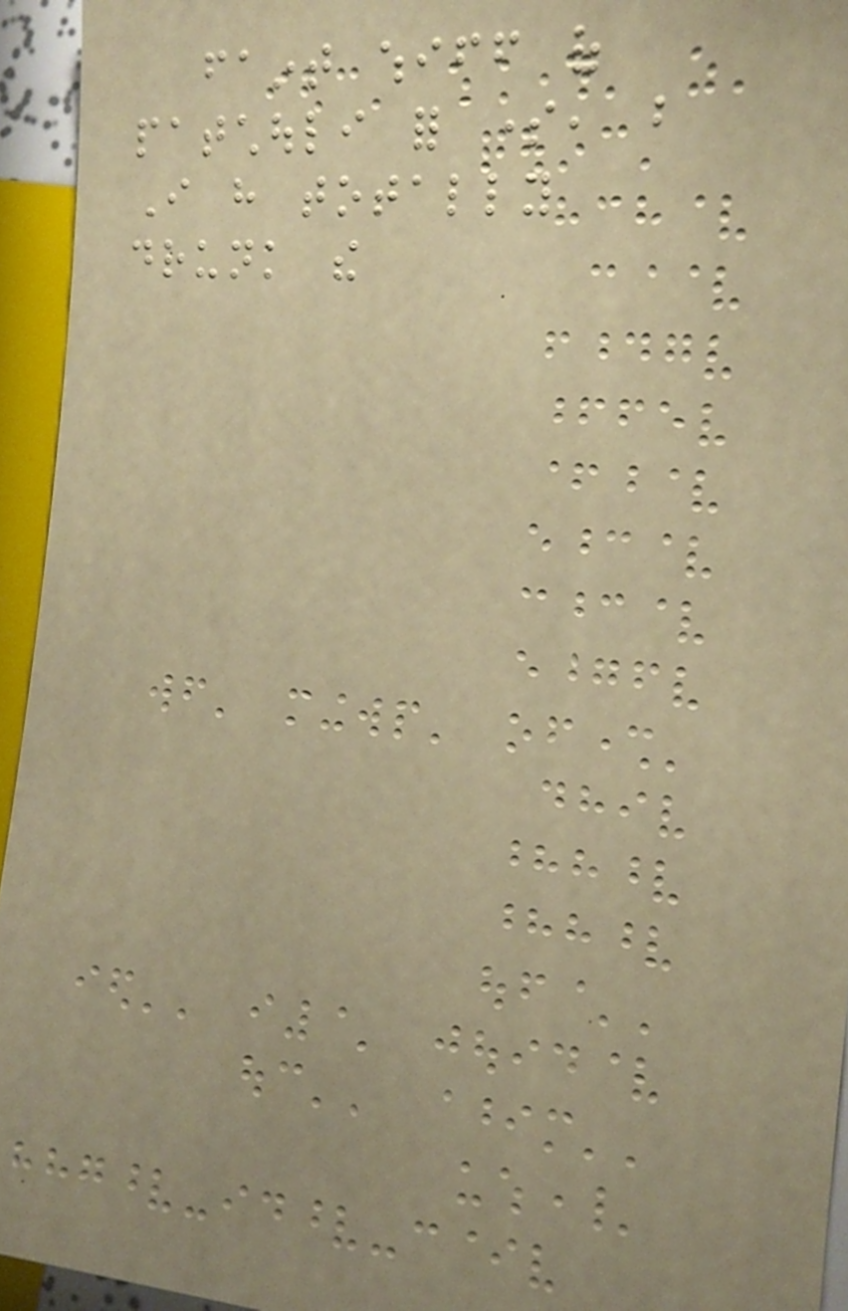faint whiff of
patchouli for some, but
I have totally
drunk the
